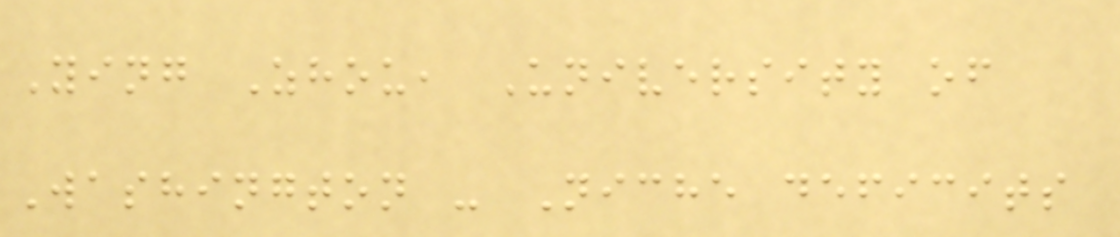Ying Zhou, University of
Washington - Niche deficits
